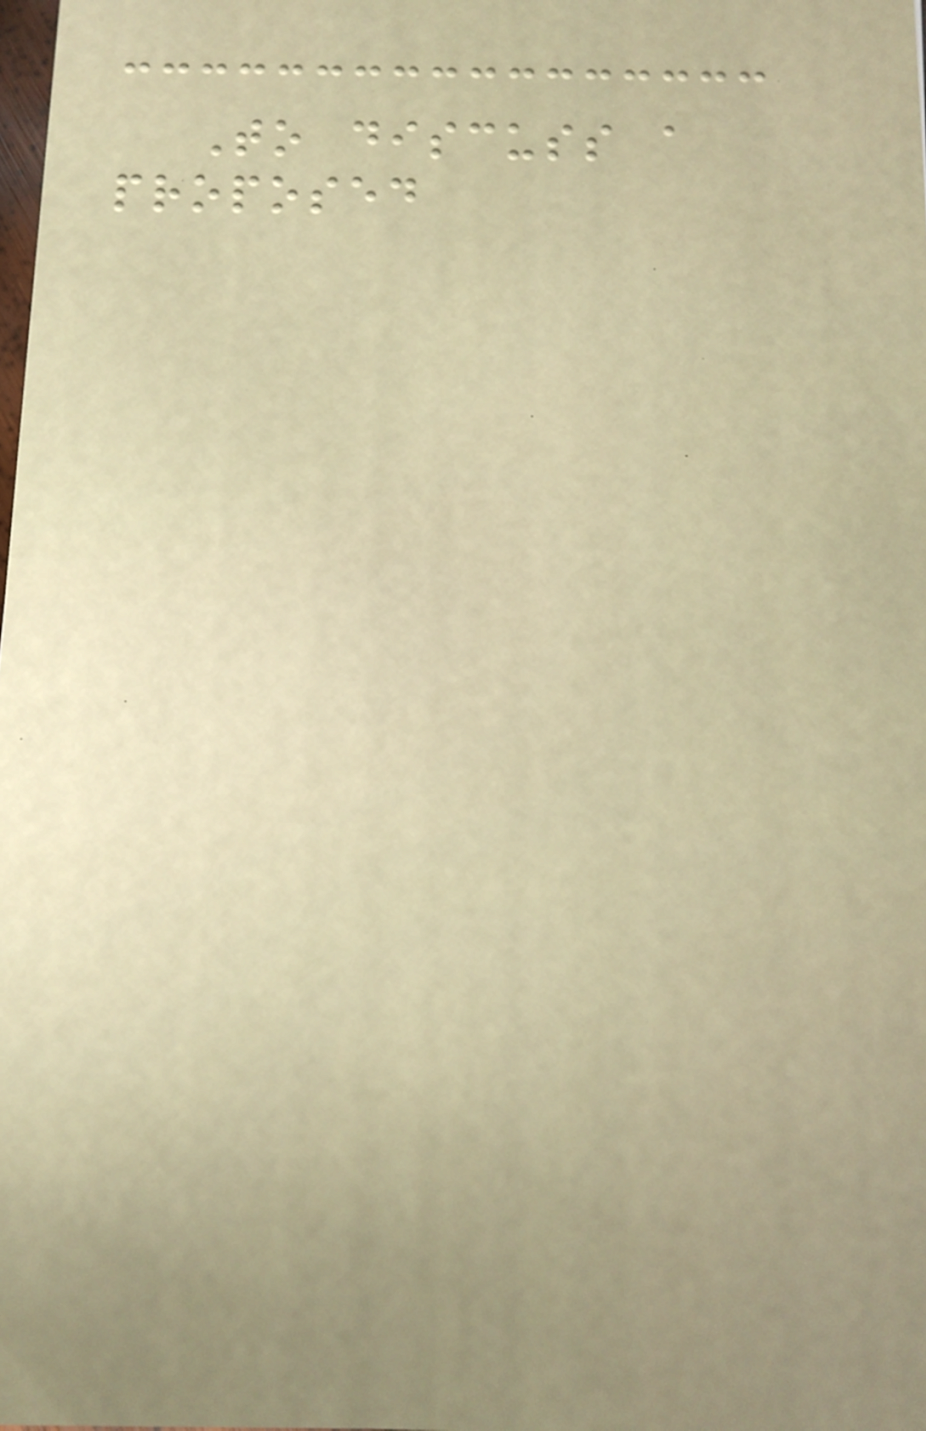To discuss a
proposed
